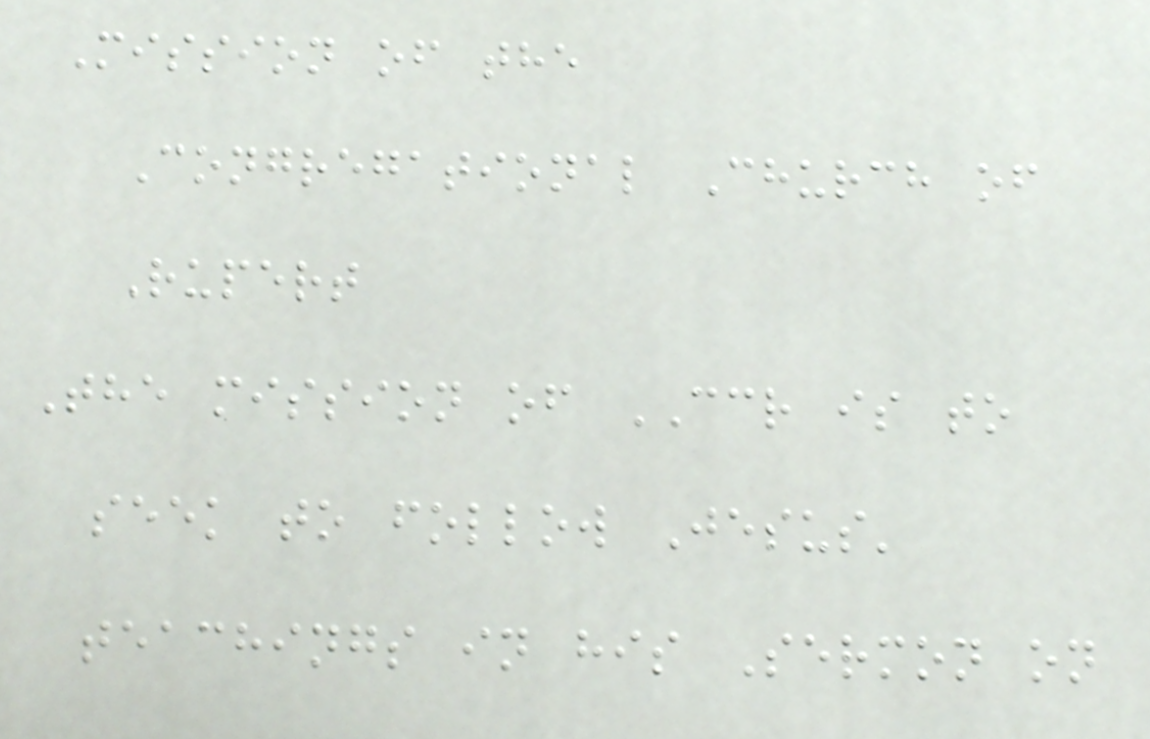Mission of the
Congregational Church of
Rupert
The mission of CCR is to
seek to follow Jesus'
teachings in his Sermon on
